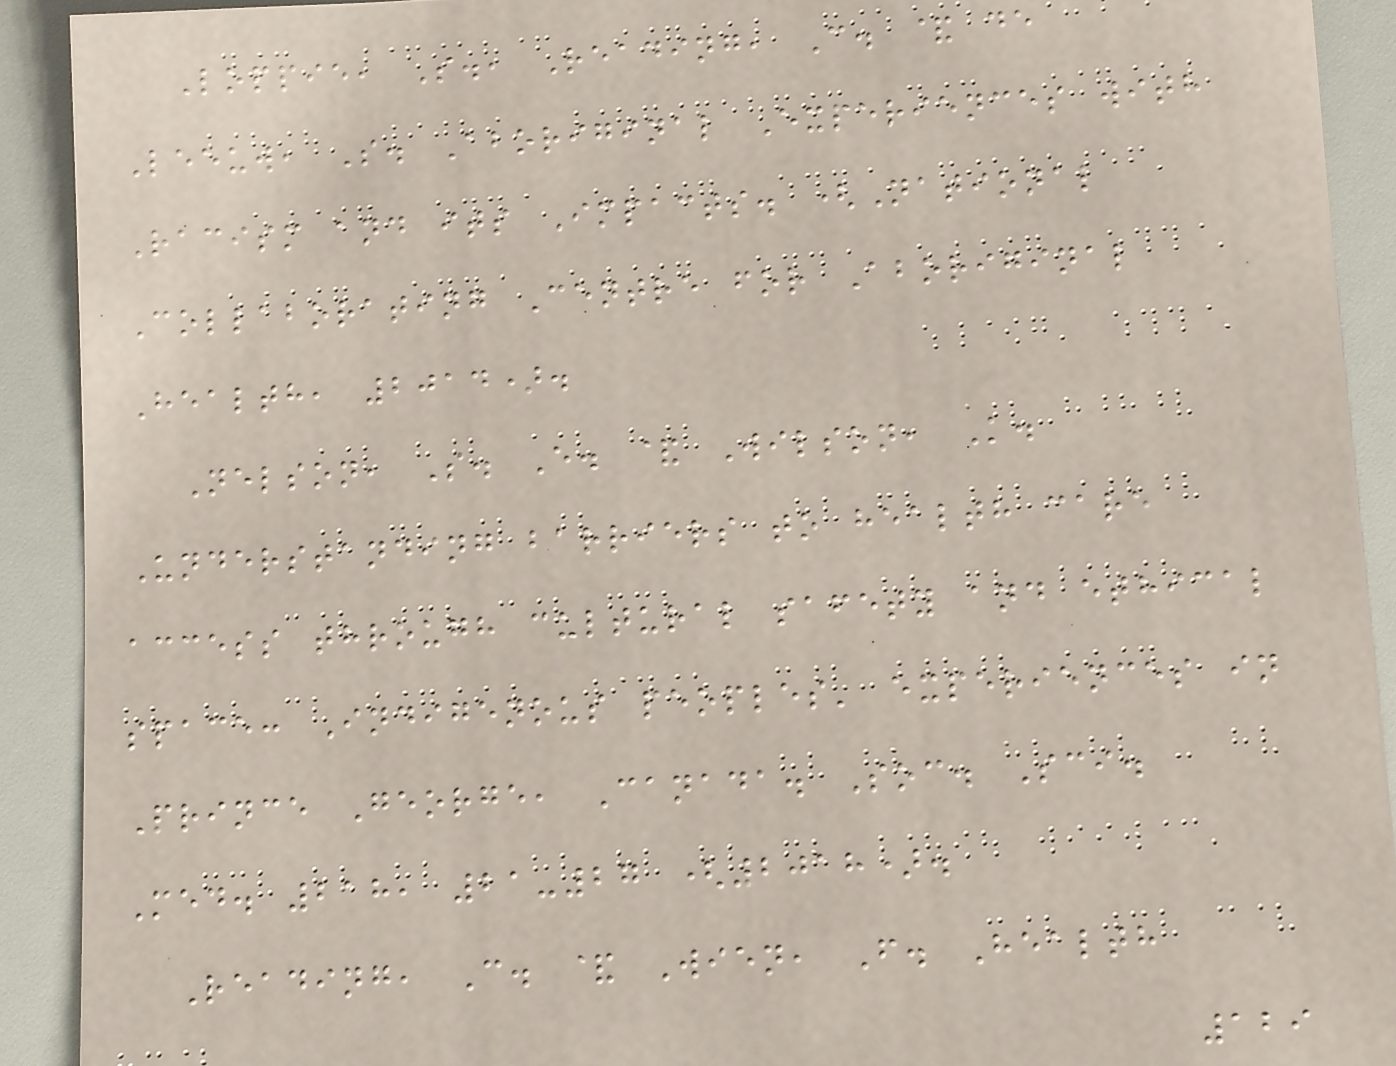Loppie, S., Reading, C. & de
Leeuw, S. Aboriginal Experiences with
Racism and its Impacts. (National
Collaborating Centre for Aboriginal
Health, 2014).
Nelson, S. E. & Wilson, K.
Understanding barriers to health care
access through cultural safety and ethical
space: Indigenous peoples' experiences in
Prince George, Canada. Soc. Sci.
Med. 218, 21-27 (2018).
Reading, C. & Wien, F. Health
129
